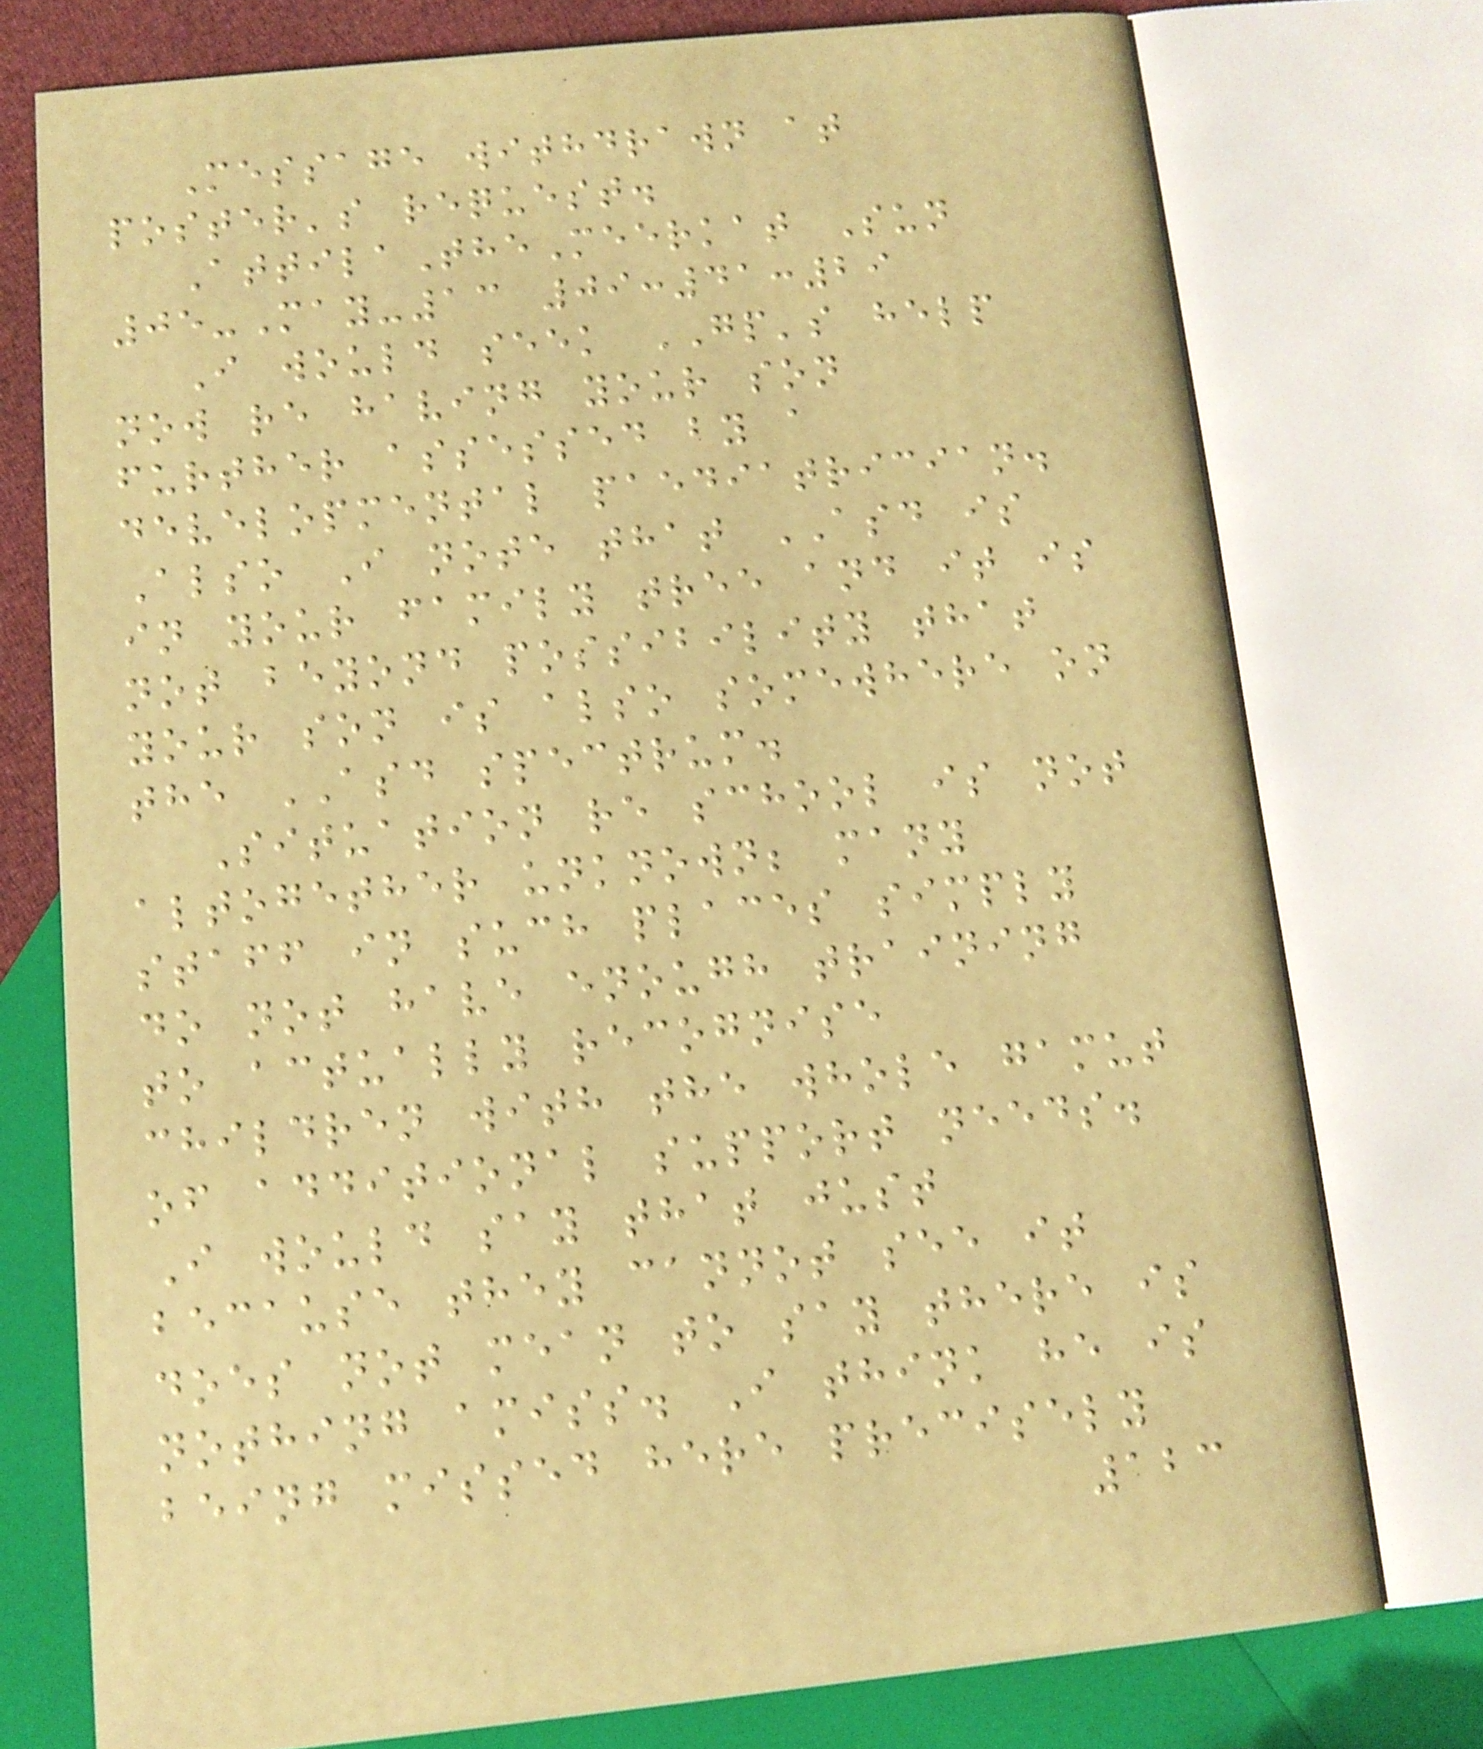Message withdrawn at
poster's request.
AttilaTheMeerkat Sun
05-May-13 09:41:29
I would seek GP's help
now re having your son
further assessed by a
developmental paediatrician.
Also I note that ASD is
in your family tree and it is
not beyond possibility that
your son is also somewhere on
the ASD spectrum.
Situation re school is not
altogether unknown; many
staff in such places simply
do not have enough training
to actually recognise
children with the whole gamut
of additional support needs.
I would say that just
because they cannot see it
does not mean to say there is
nothing amiss. I think he is
being missed here precisely
123
